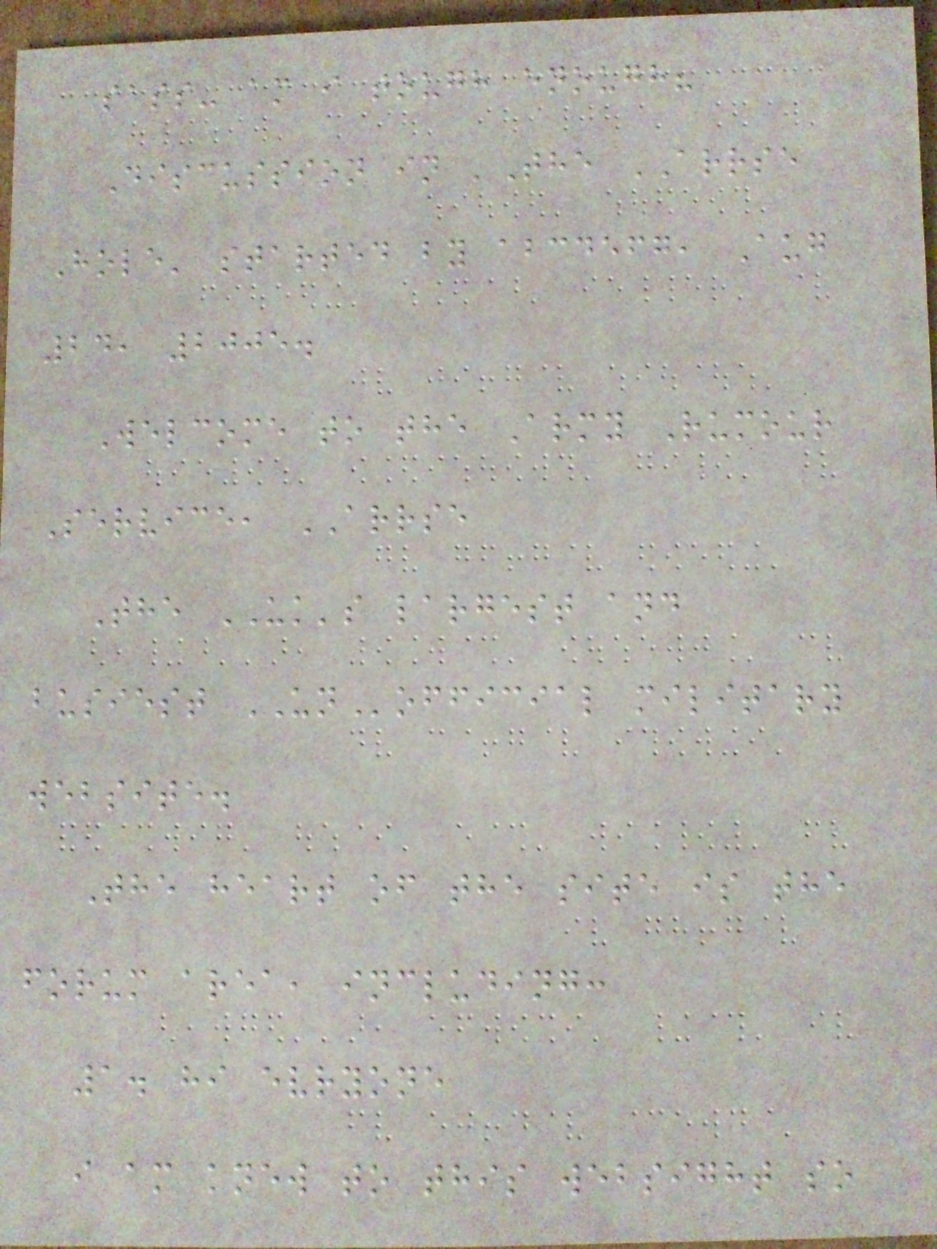sass- am i tough enough?
Discussion in 'The ARRSE
Hole' started by abcdefg, Aug
24, 2005.
Welcome to the Army Rumour
Service, ARRSE
The UK's largest and
busiest UNofficial military
website.
The heart of the site is the
forum area, including:
1. hi evryone
i am knew to this websight so
